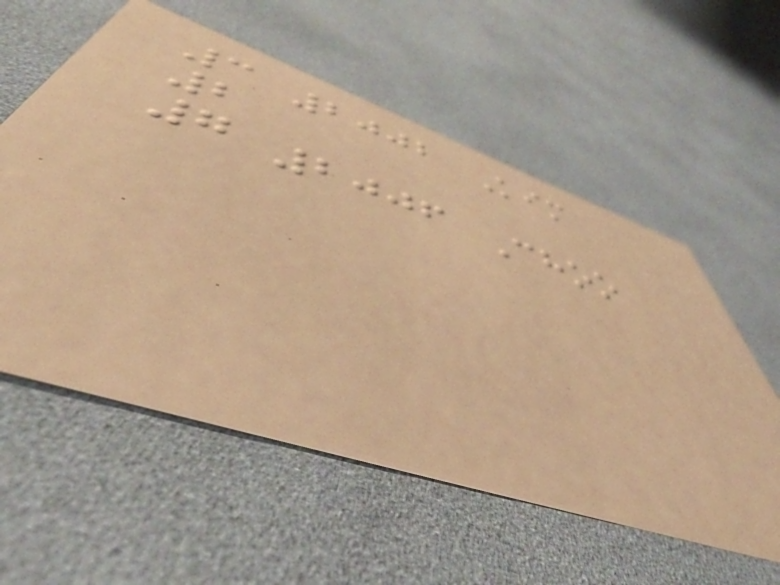3 2002 Kim
2
7 2006 Choo
